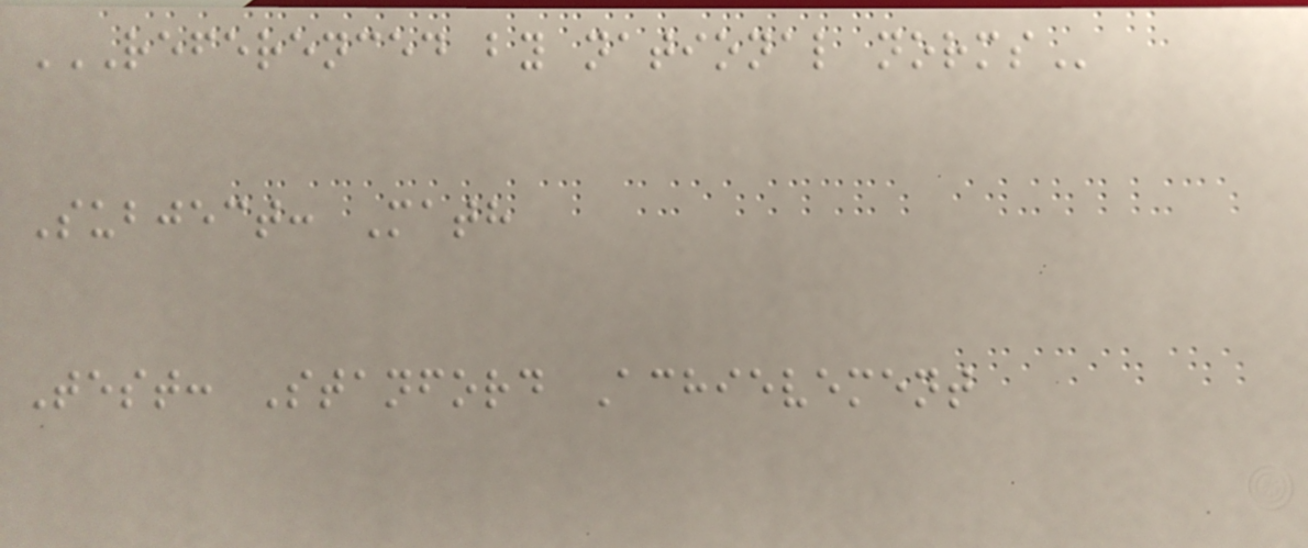REFERENCED BY NATIONAL NORMS
Subject: Math
Test: Stanford Achievement
